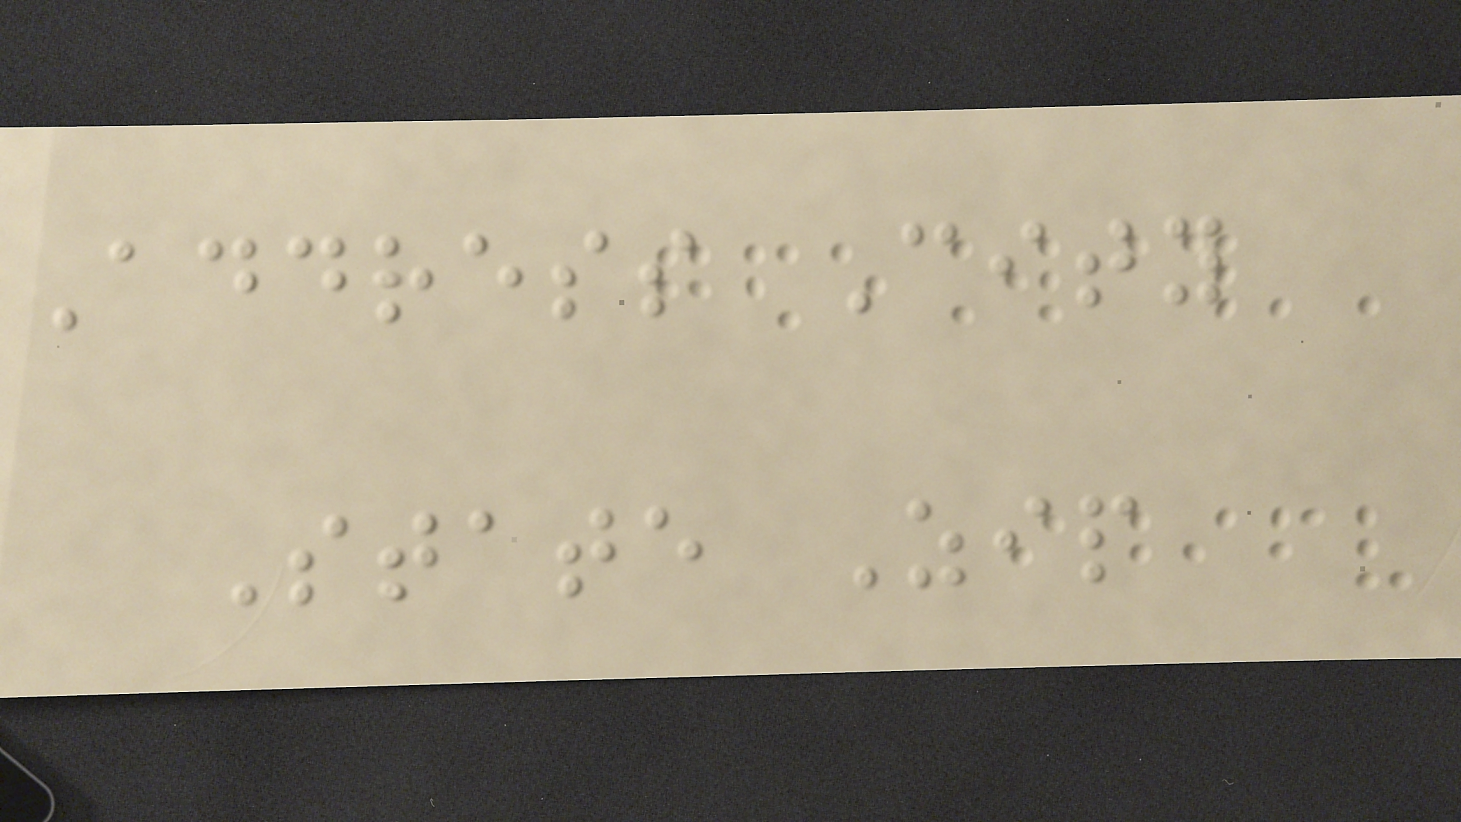Address City
State Zip
